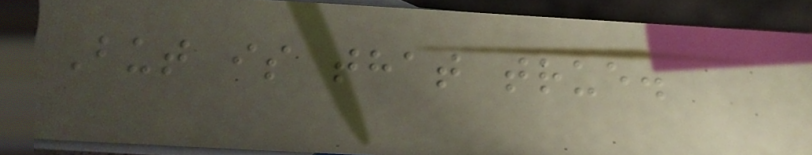But is that true.
